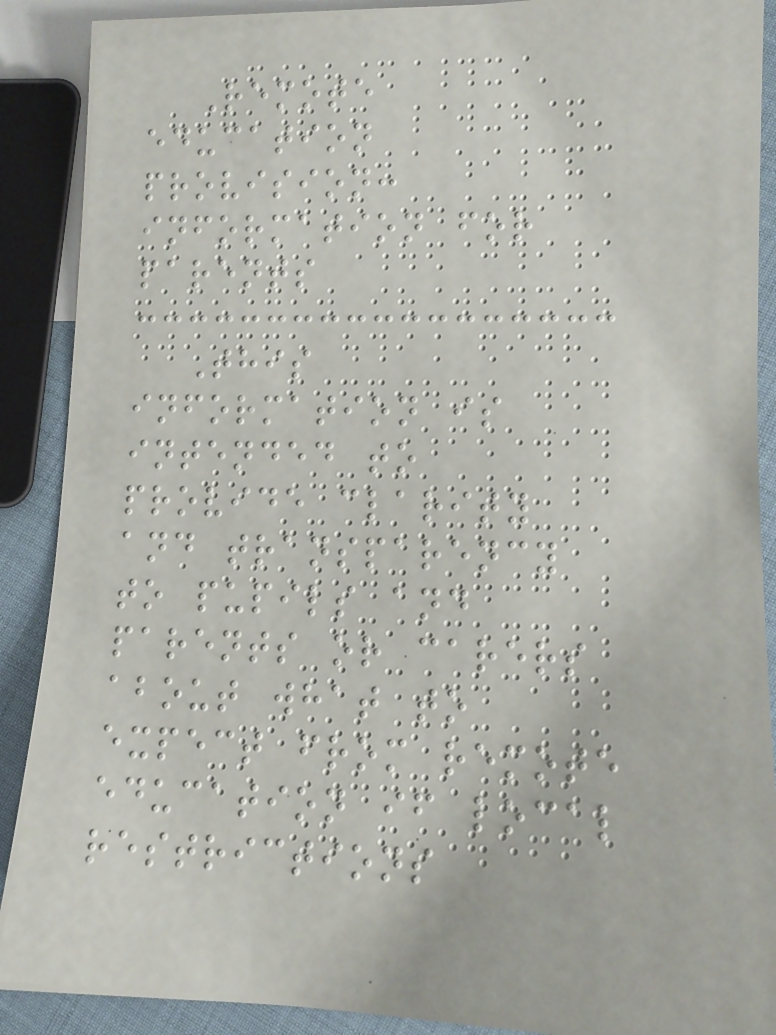Remote
education
provision:
information for
parents
This
information is
intended to
provide clarity
and transparency
to pupils and
parents or carers
about what to
expect from remote
education if local
restrictions
